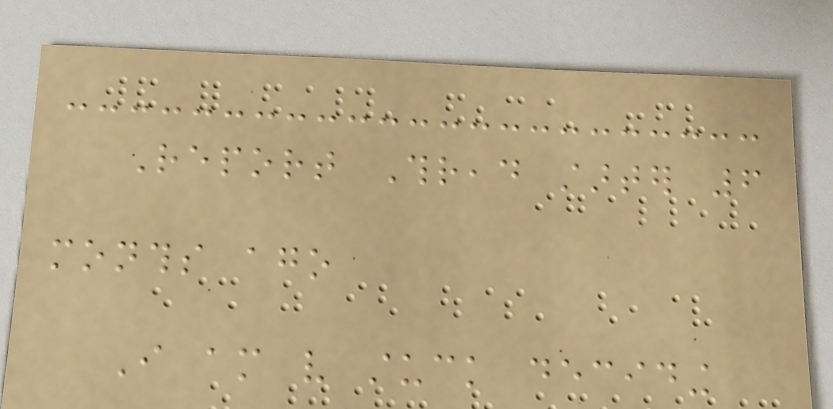Report Thread starter 6
months ago
I am very stuck deciding
